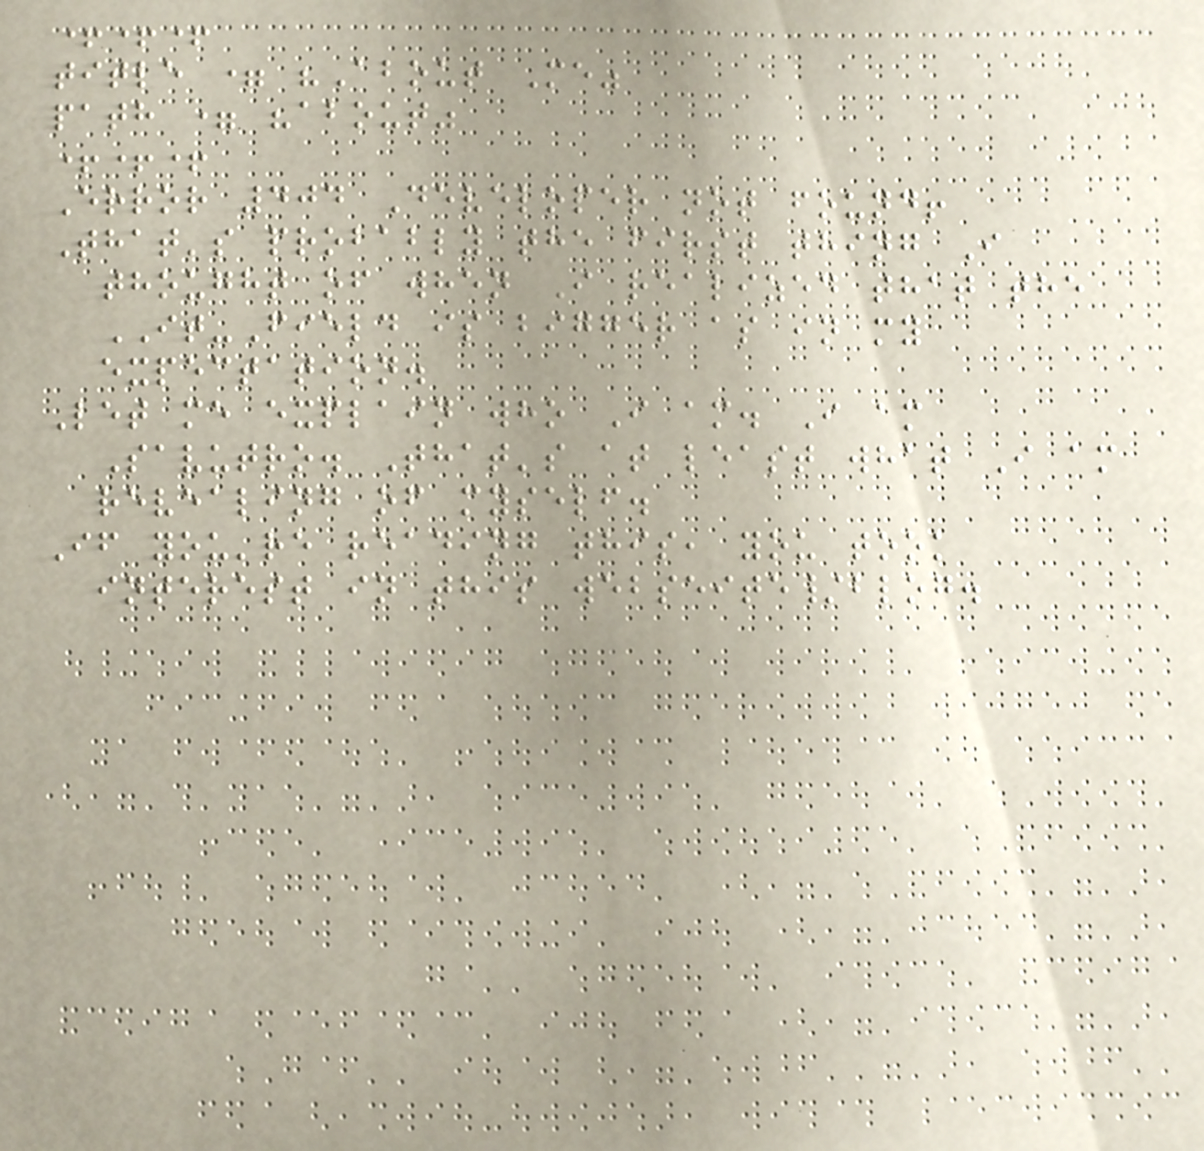+++
title = "About Me"
path = "about"
+++
Error 404 Developer not found!
That's probably the first thing I
thought of when I realized that the
IT-Field is bigger as in my
expectation.
Let me explain who I am. I am
Savutro. That's at least what I am
revealing of myself.
If you're reading this, you took
interest in this webseite/blog.
